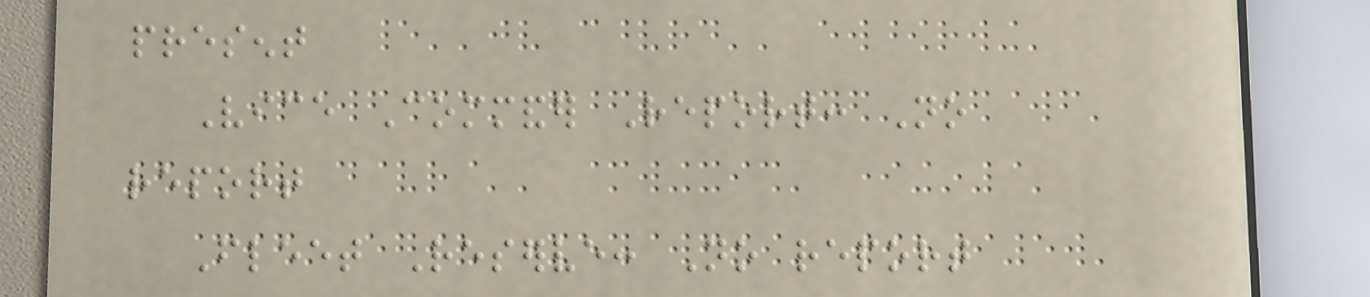present
Vice Commander Report: No
report
Fleet Reserve: No report
